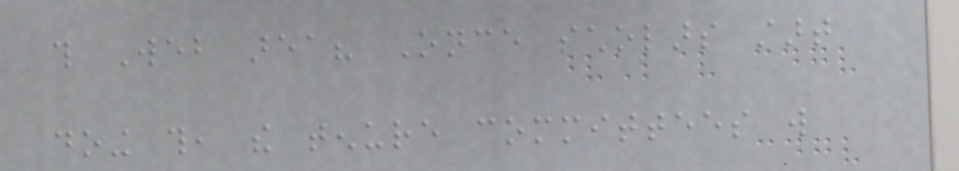this Web area? Once scholars start
doing this, the tenure committees will
